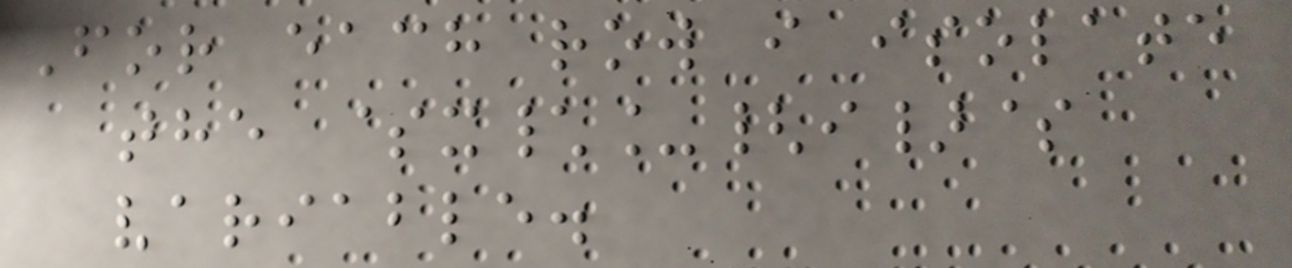For each row i isolate
the $x\_{i}$
variable.
